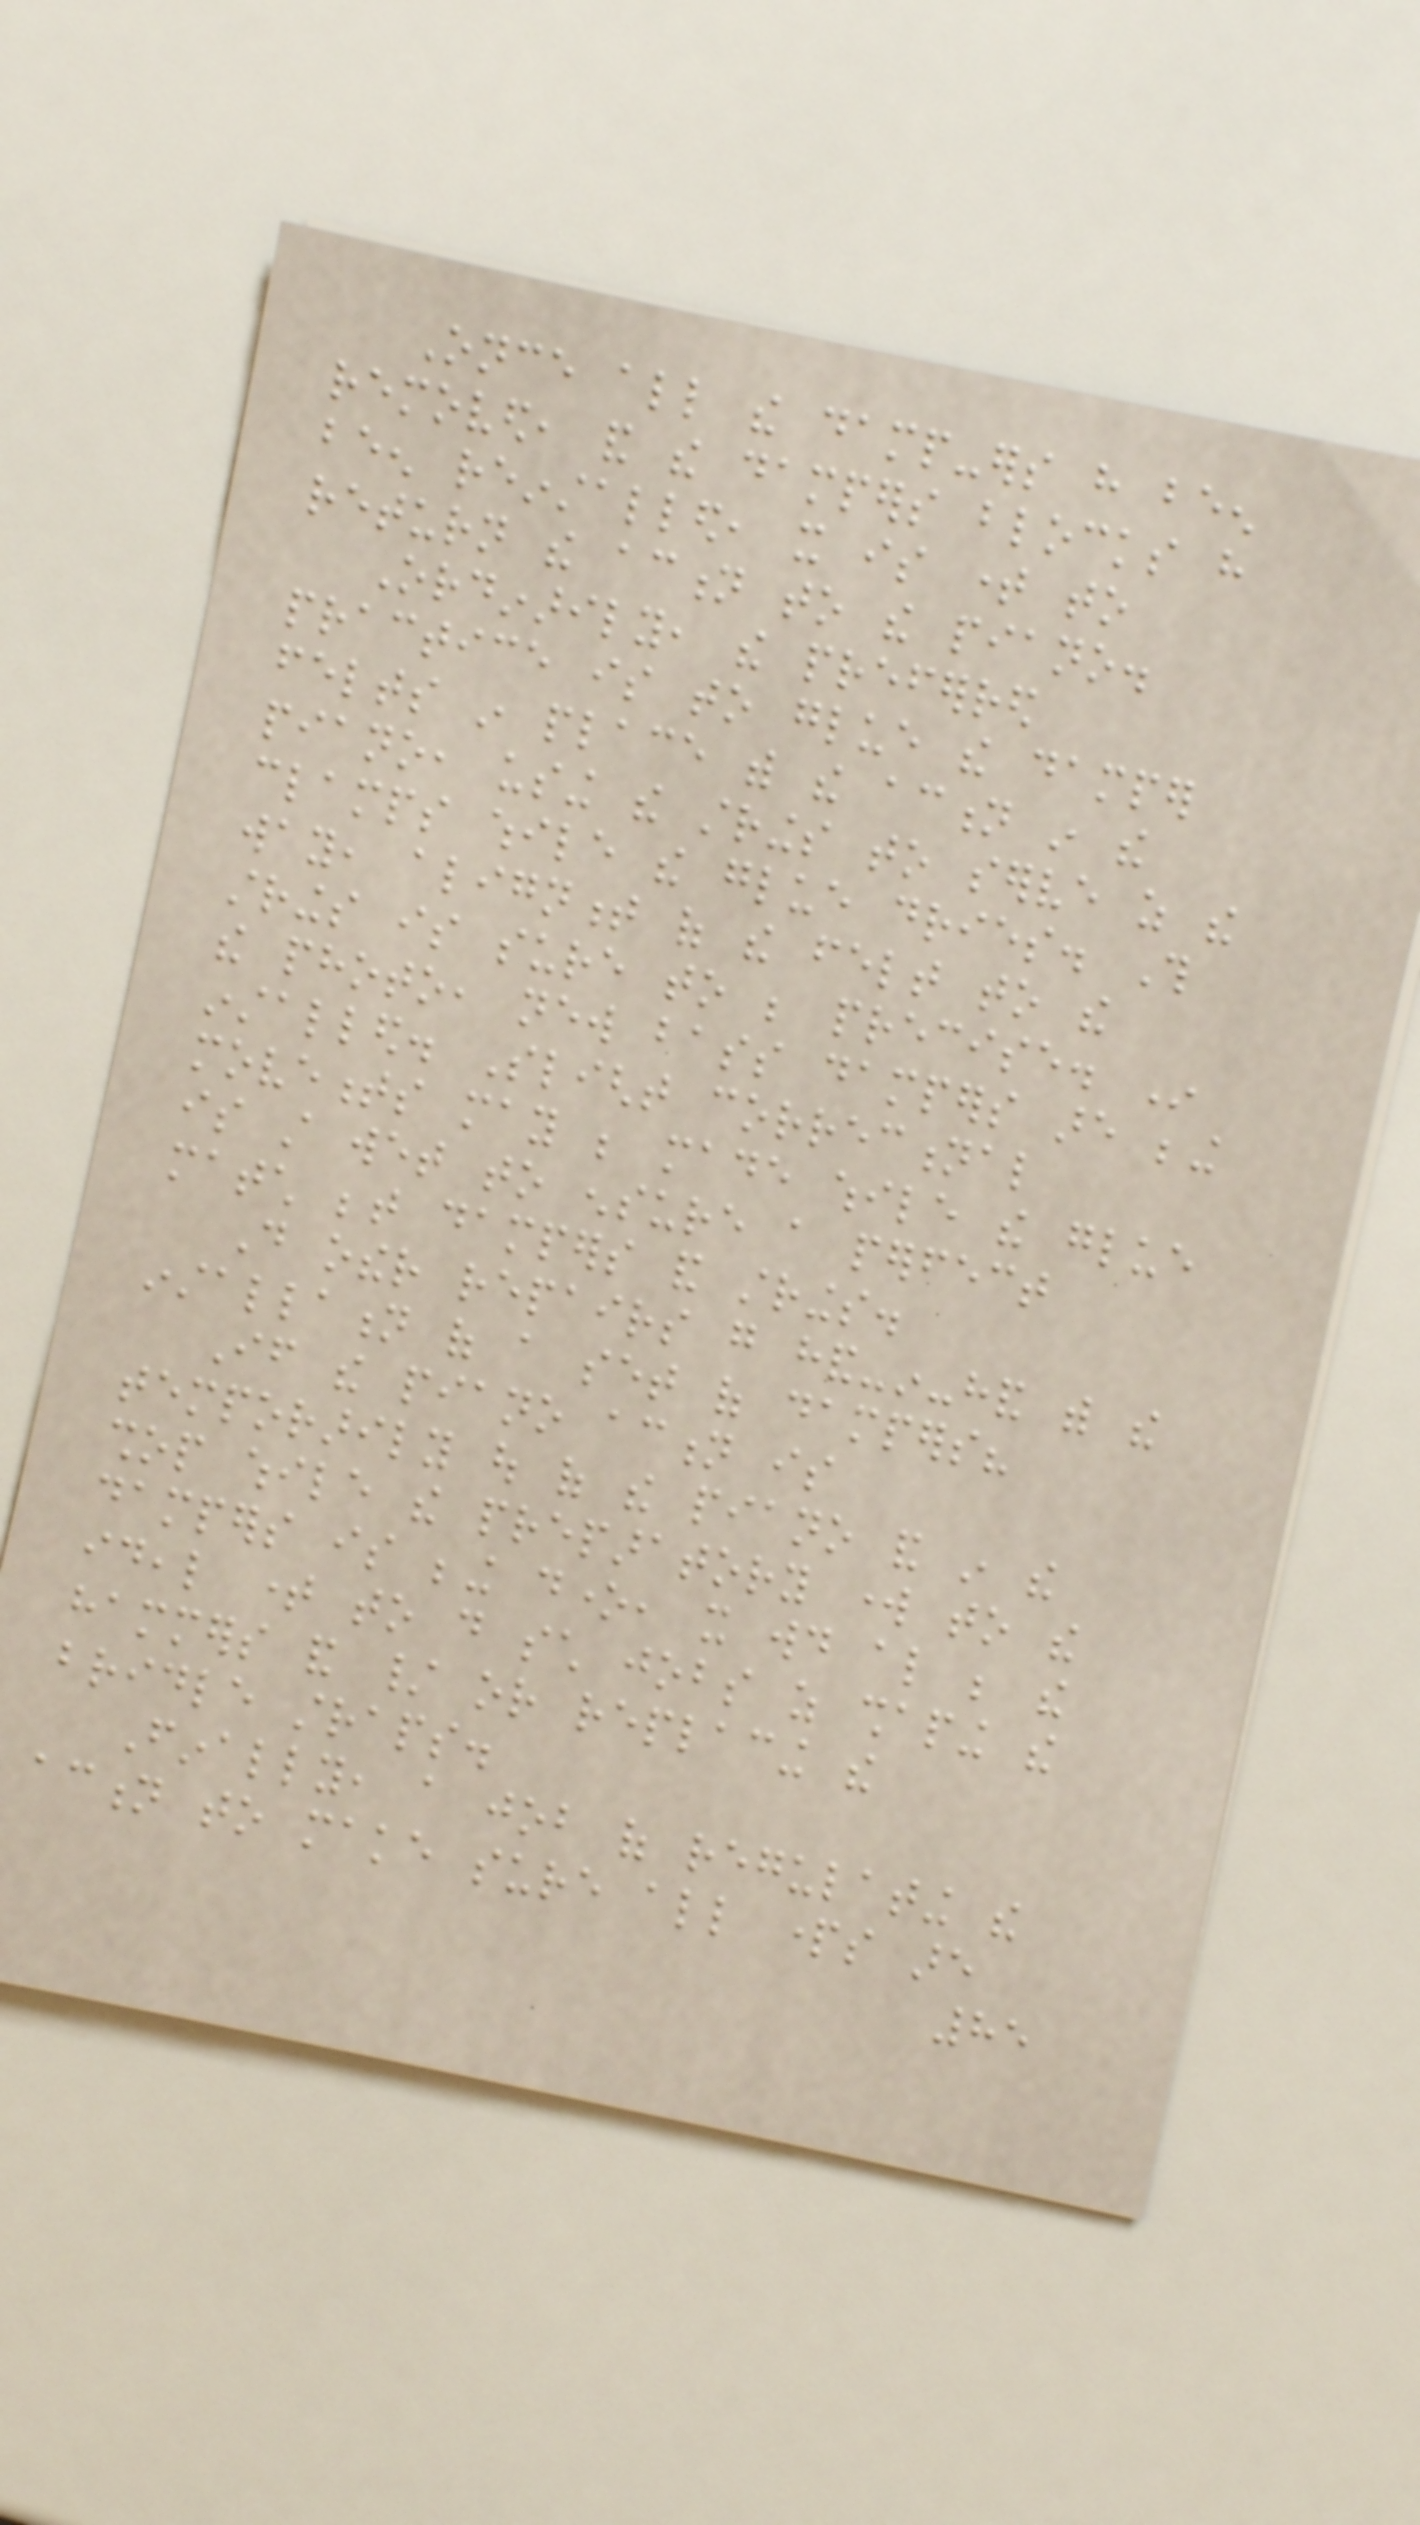Once all the damp-ers have been
removed, and the dampers blocks have
been reinstalled, it is time to
return the action to the piano.
Ordinarily, the preferred
practice is to glue the damper
felts in place with the action in the
piano, using the strings to serve as the
clamps while the glue dries. This
way, alignment of the felt to the
strings is sure to be precise. In
the photo, new bass dampers are being
installed. Slight correctional
movements may be made while the glue
is still wet to ensure a perfect
match between dampers and strings.
Do other repairs go hand-in-hand with the
installation of a set of dampers?
If the piano action is
temporarily out of the piano and in the
shop while the preparatory work to the
dampers is being done, it would also be the
ideal time to do such jobs as shaping the
hammers and / or replacing the
bridle straps.
Finally, a job of regulating the
action to make sure all parts are
85
